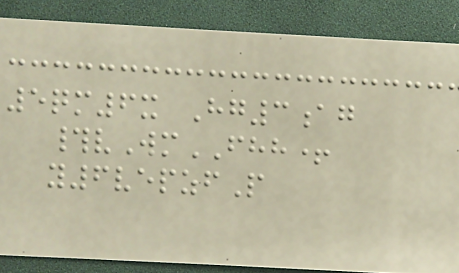5qm6x Hg3ag
#vWmFHH+
y6vepzfP
